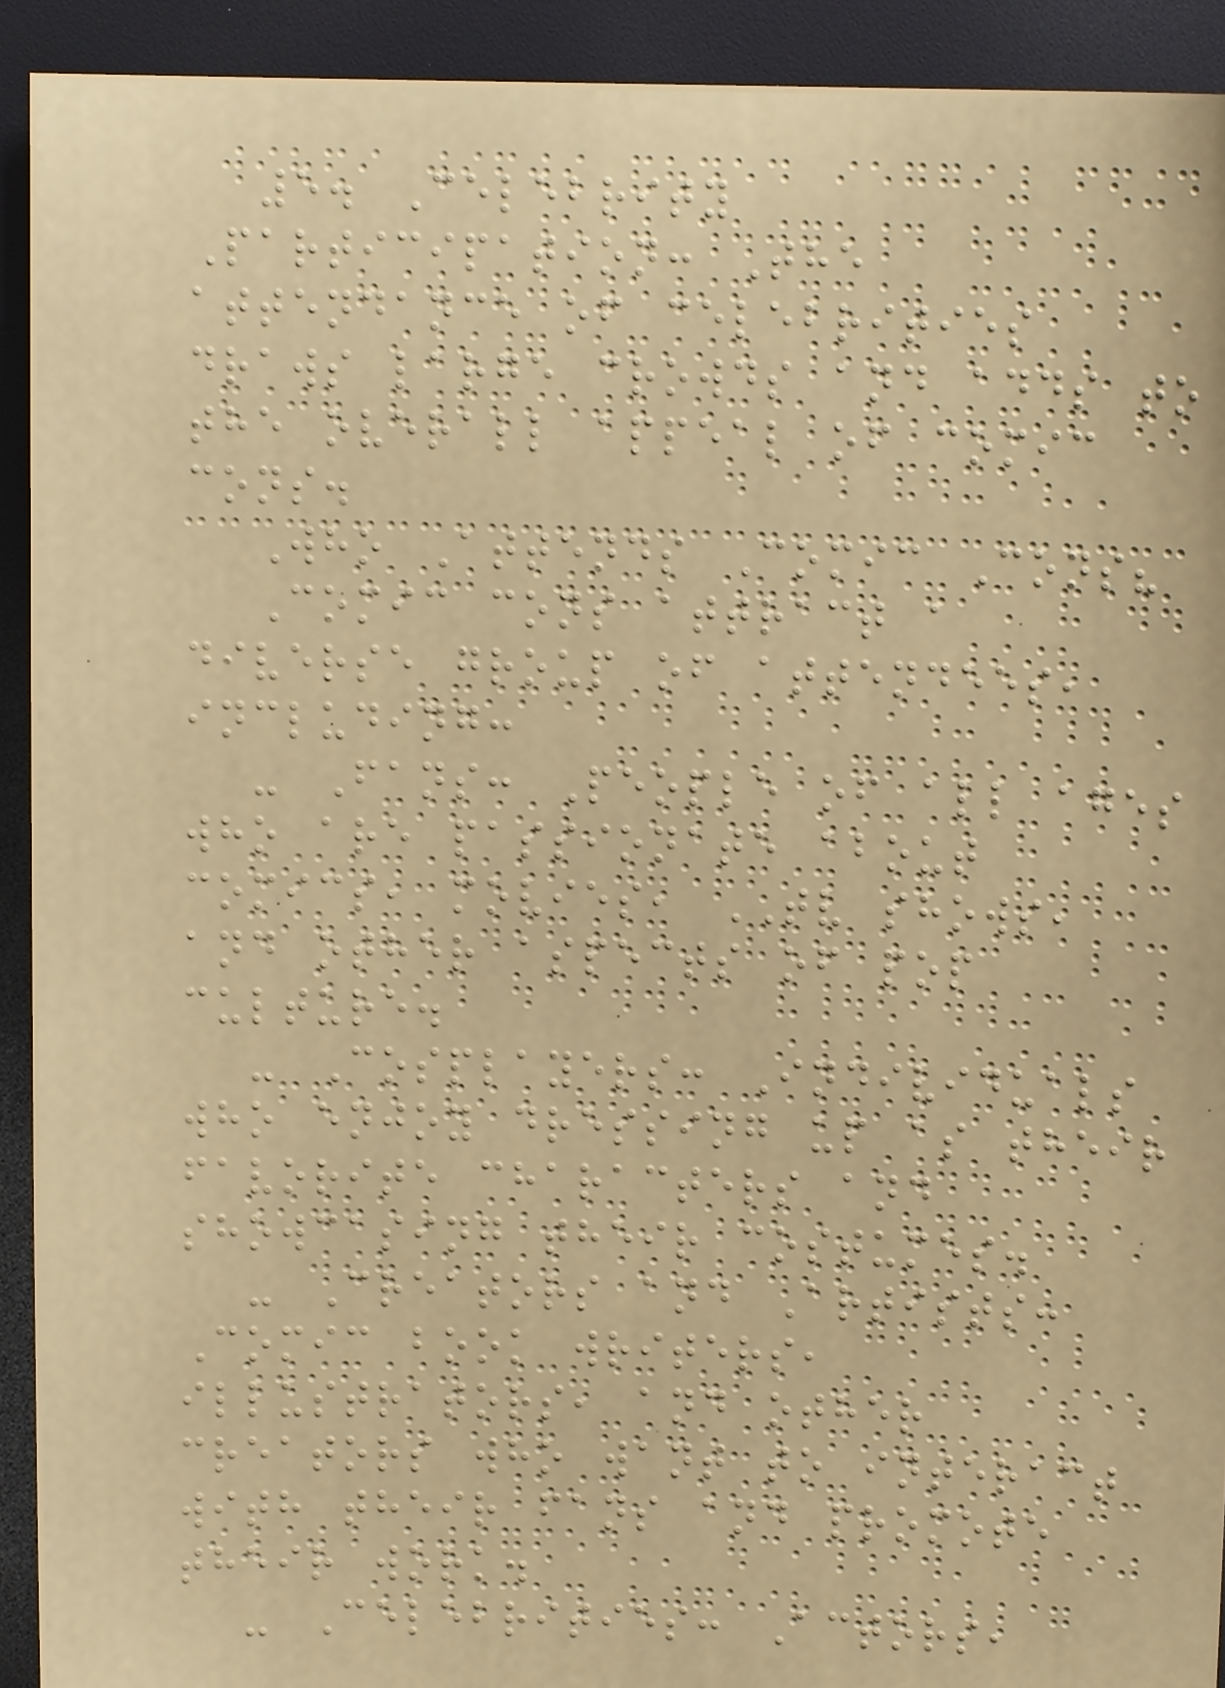5. Celebrity
Participation: The
attendance of celebrities
draws large crowds and adds to
the overall appeal of comic
cons.
Who Attends Comic Cons?
Comic cons attract a
diverse group of attendees,
including:
- Fans: People of all ages
who are passionate about
comics, movies, TV shows,
and other aspects of pop
culture.
- Cosplayers: Individuals
who enjoy dressing up as their
favorite characters and
showcasing their costumes.
- Creators and Artists:
Comic book writers,
illustrators, and other
creators who want to interact
with their fans and promote
their work.
- Celebrities: Actors,
